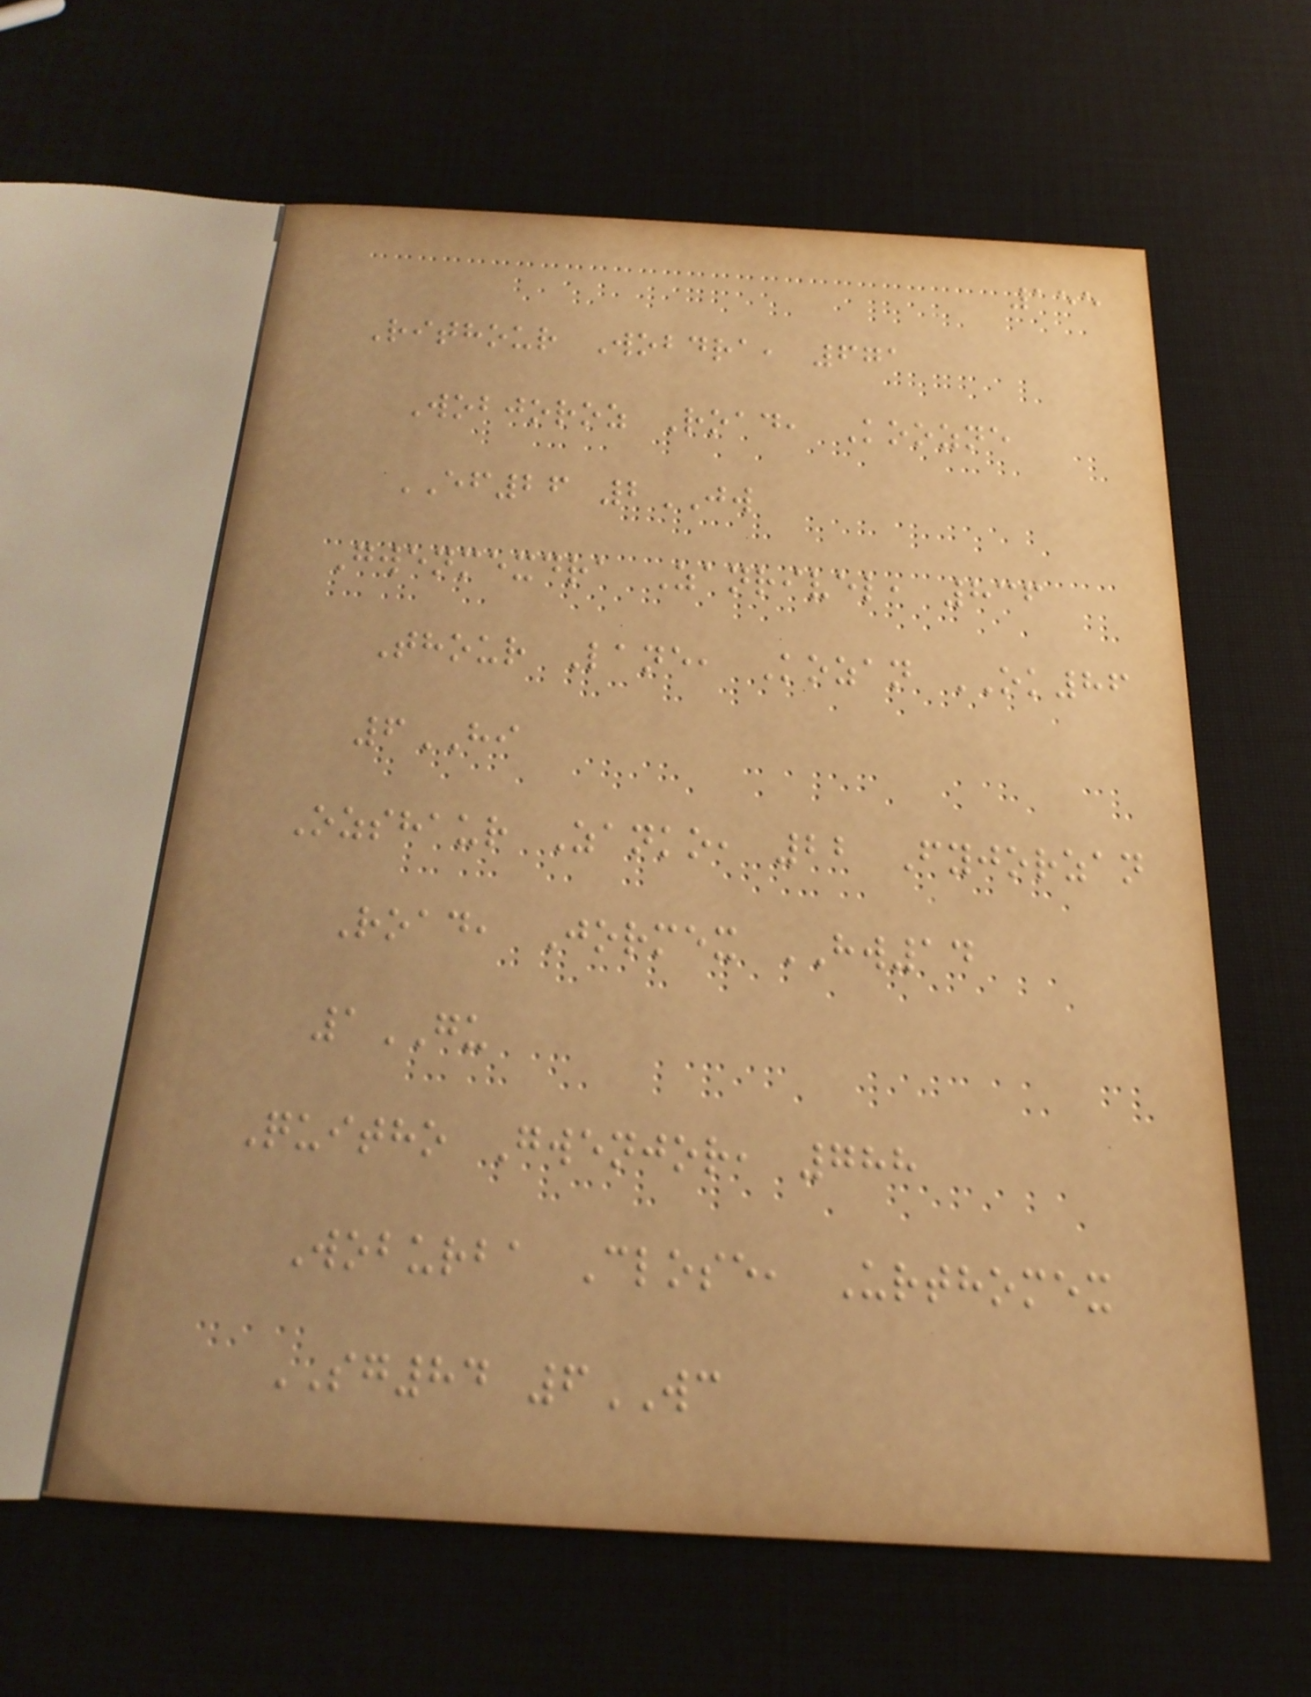155
Rithour Wobdra, 671
Wobjoroz Road, Koozne
EF26 2JW
Gwenmexdra Zanrivel, 836
Thour Lane, Kozan OK86
6HI
Ozshaur Zanko, 22 Fyjorzan
Road, Jormex HW14
1GU
Quitho Gwenjor, 788
Woburba Close, Urthomex
SG84 6WC
